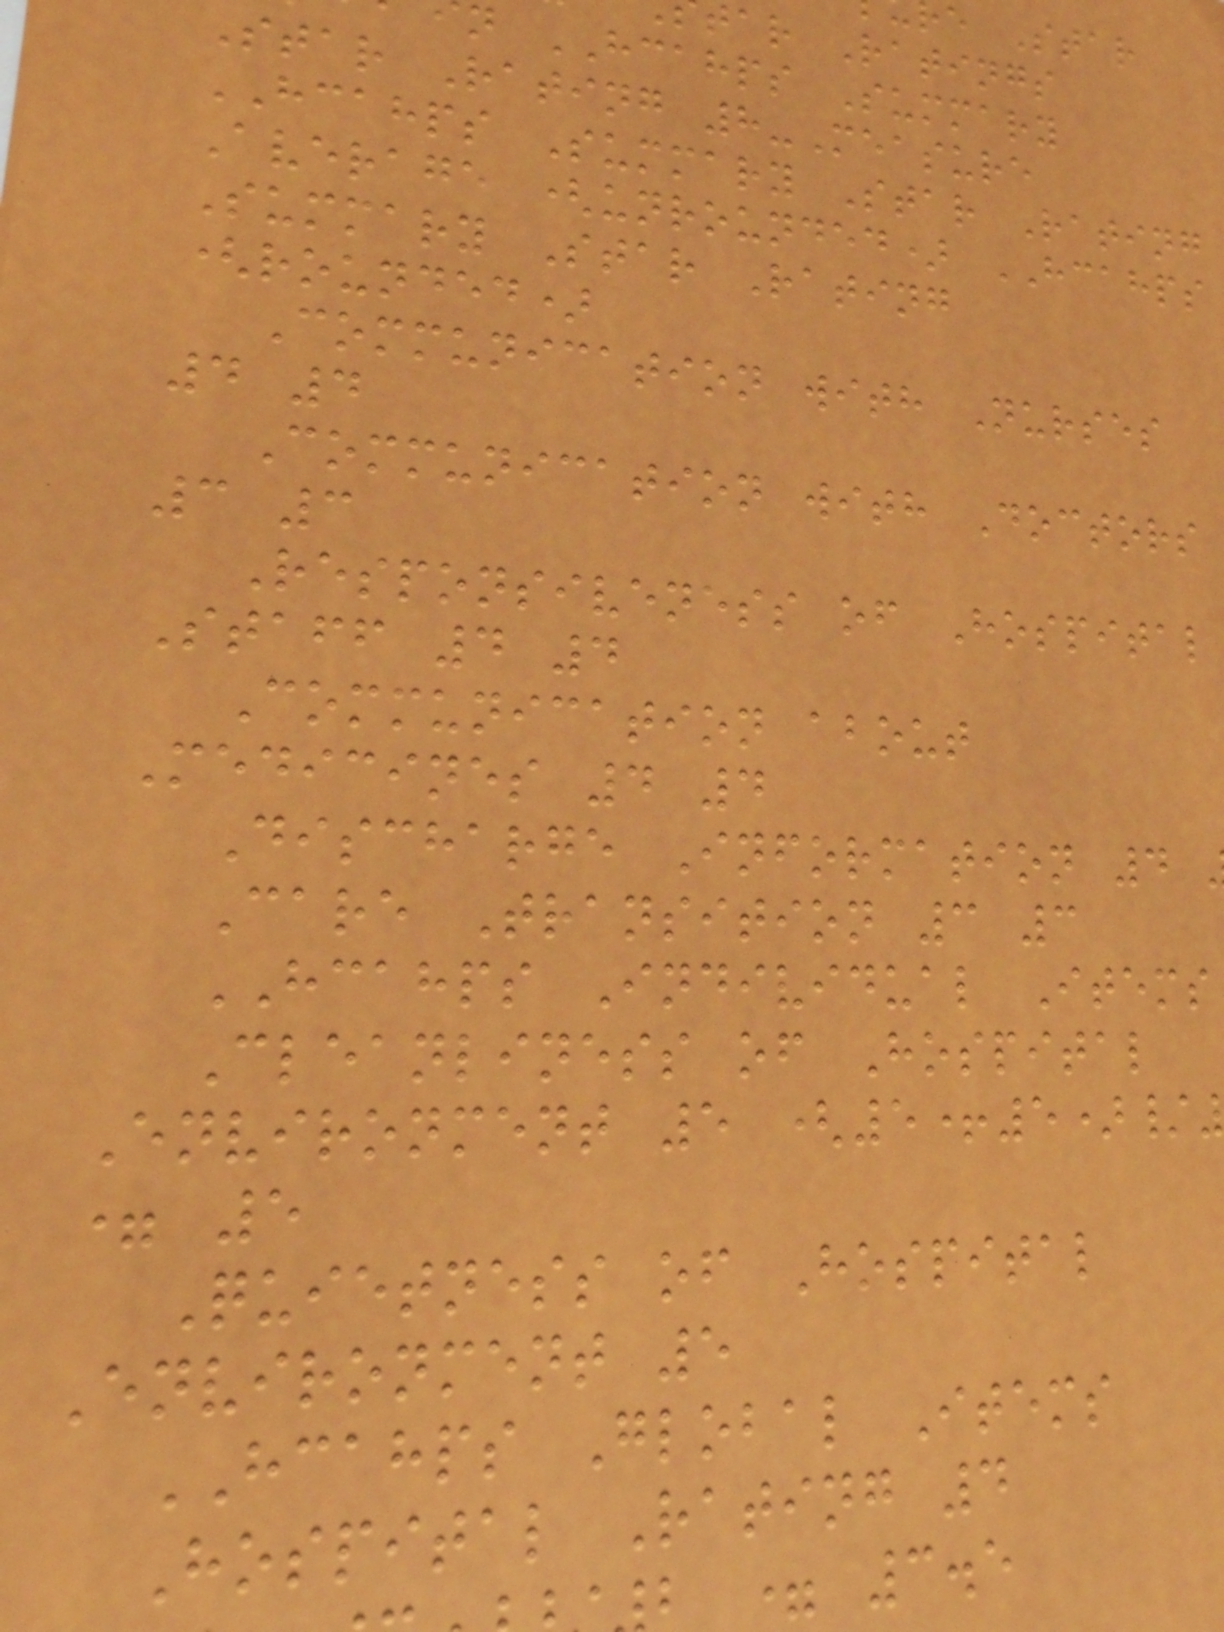e Star
tar Ratings
n HCAHPS Summary
Star Rating 8-Measure
HCAHPS Summary Star Rating
Average (unrounded) HCAHPS
Summary Star Rating
(rounded)
Communication with Nurses
4 4
Communication with Doctors
3 3
Responsiveness of Hospital
Staff 4 4
Communication about
Medicines 4 4
Discharge Information 4
Care Transition 3 3
HCAHPS Individual Items
Cleanliness of Hospital
Environment 5 (5+5)/
= 5
Quietness of Hospital
Environment 5
HCAHPS Global Items
Hospital Rating 4
= 3.5
